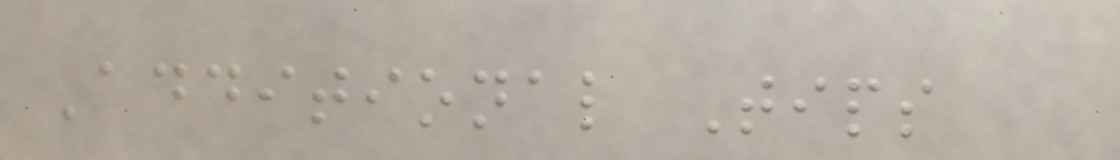Additional Tips
